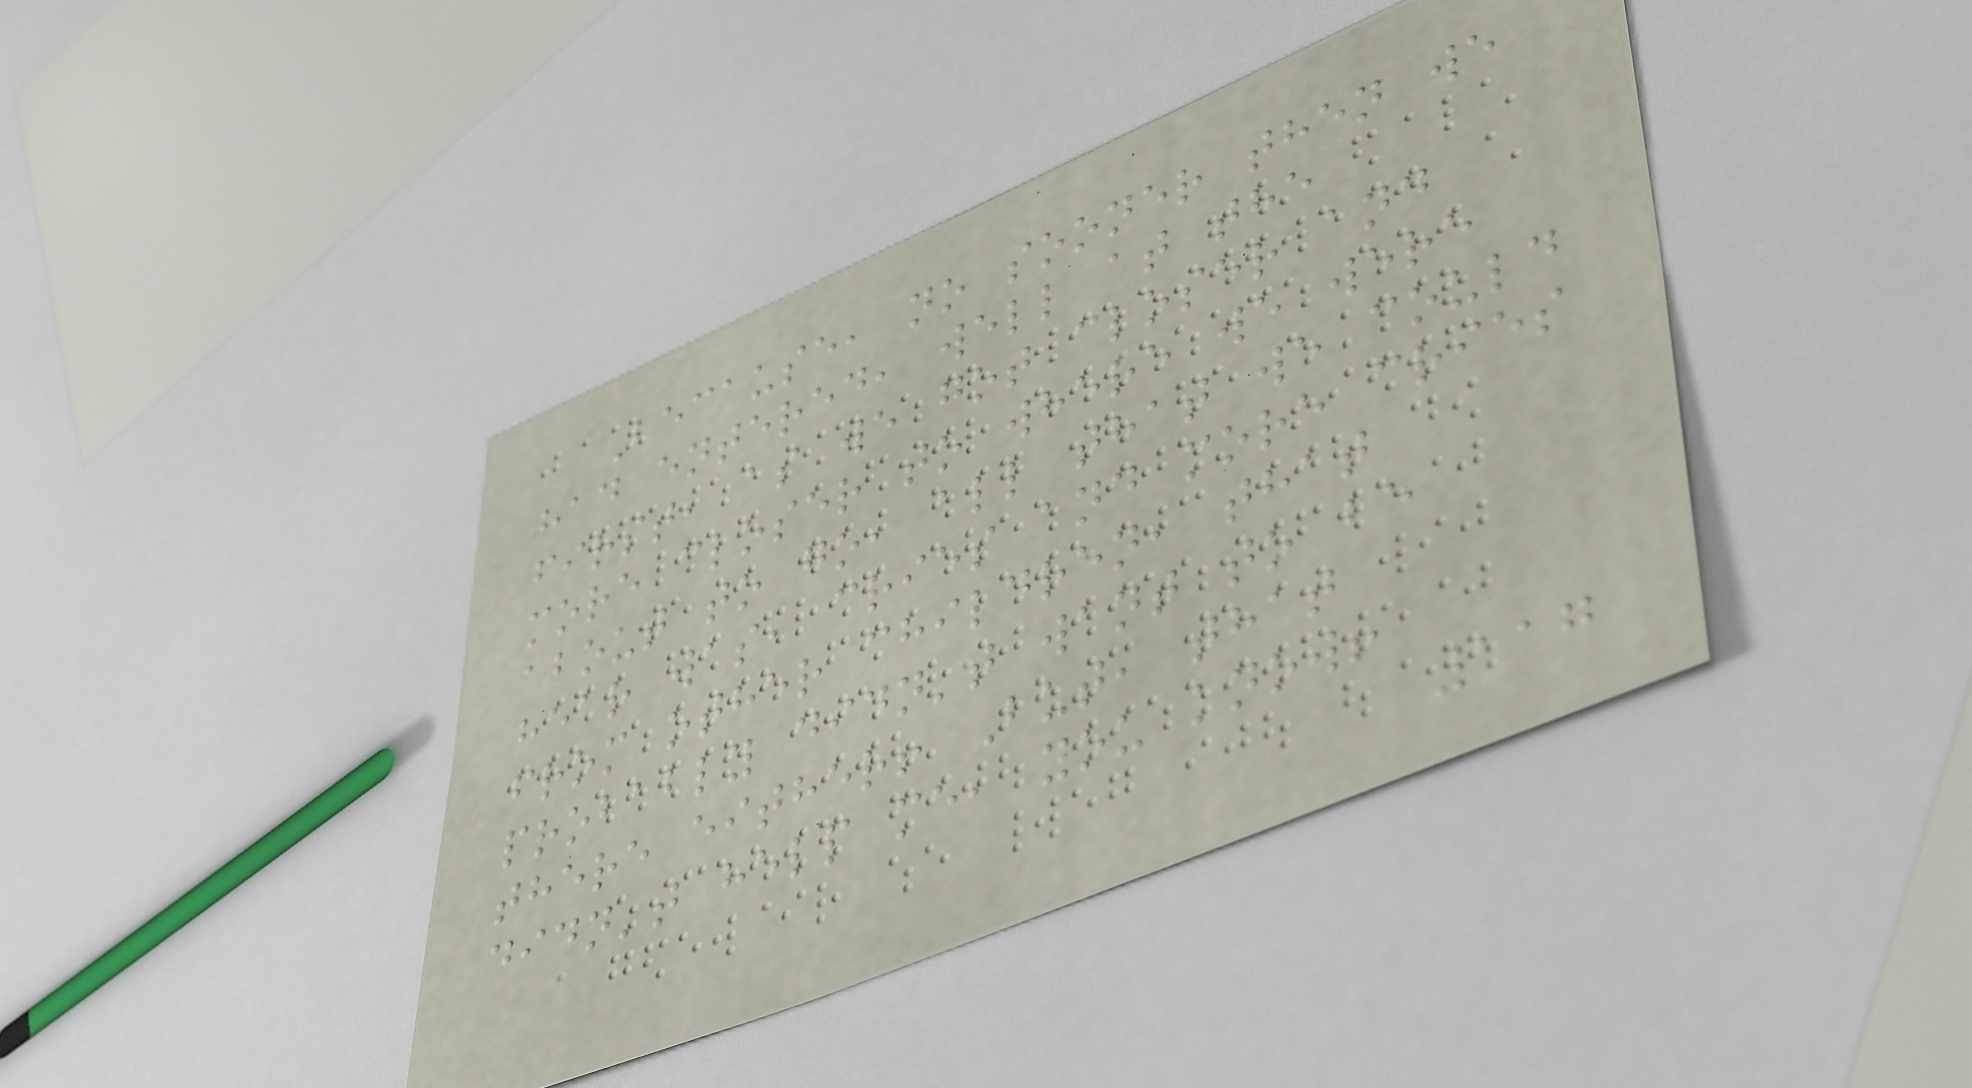Because, no sooner then we
had entered, well at the
first, as we got closer and
more closer to where we were
about to go, all that we could
hear was, cries and more cries
from other children, that
probably didn't want to be
there either! But, that
didn't help me, you know!
117
